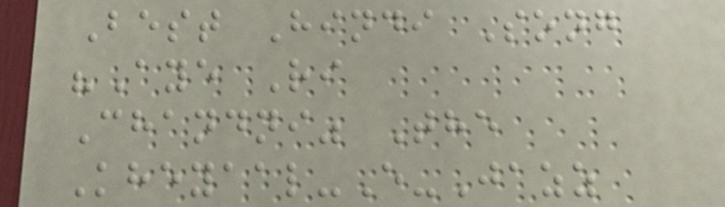Best Hindi Song
"Aye Ri
Chandni" The
Kheyaal-E-Jazz
